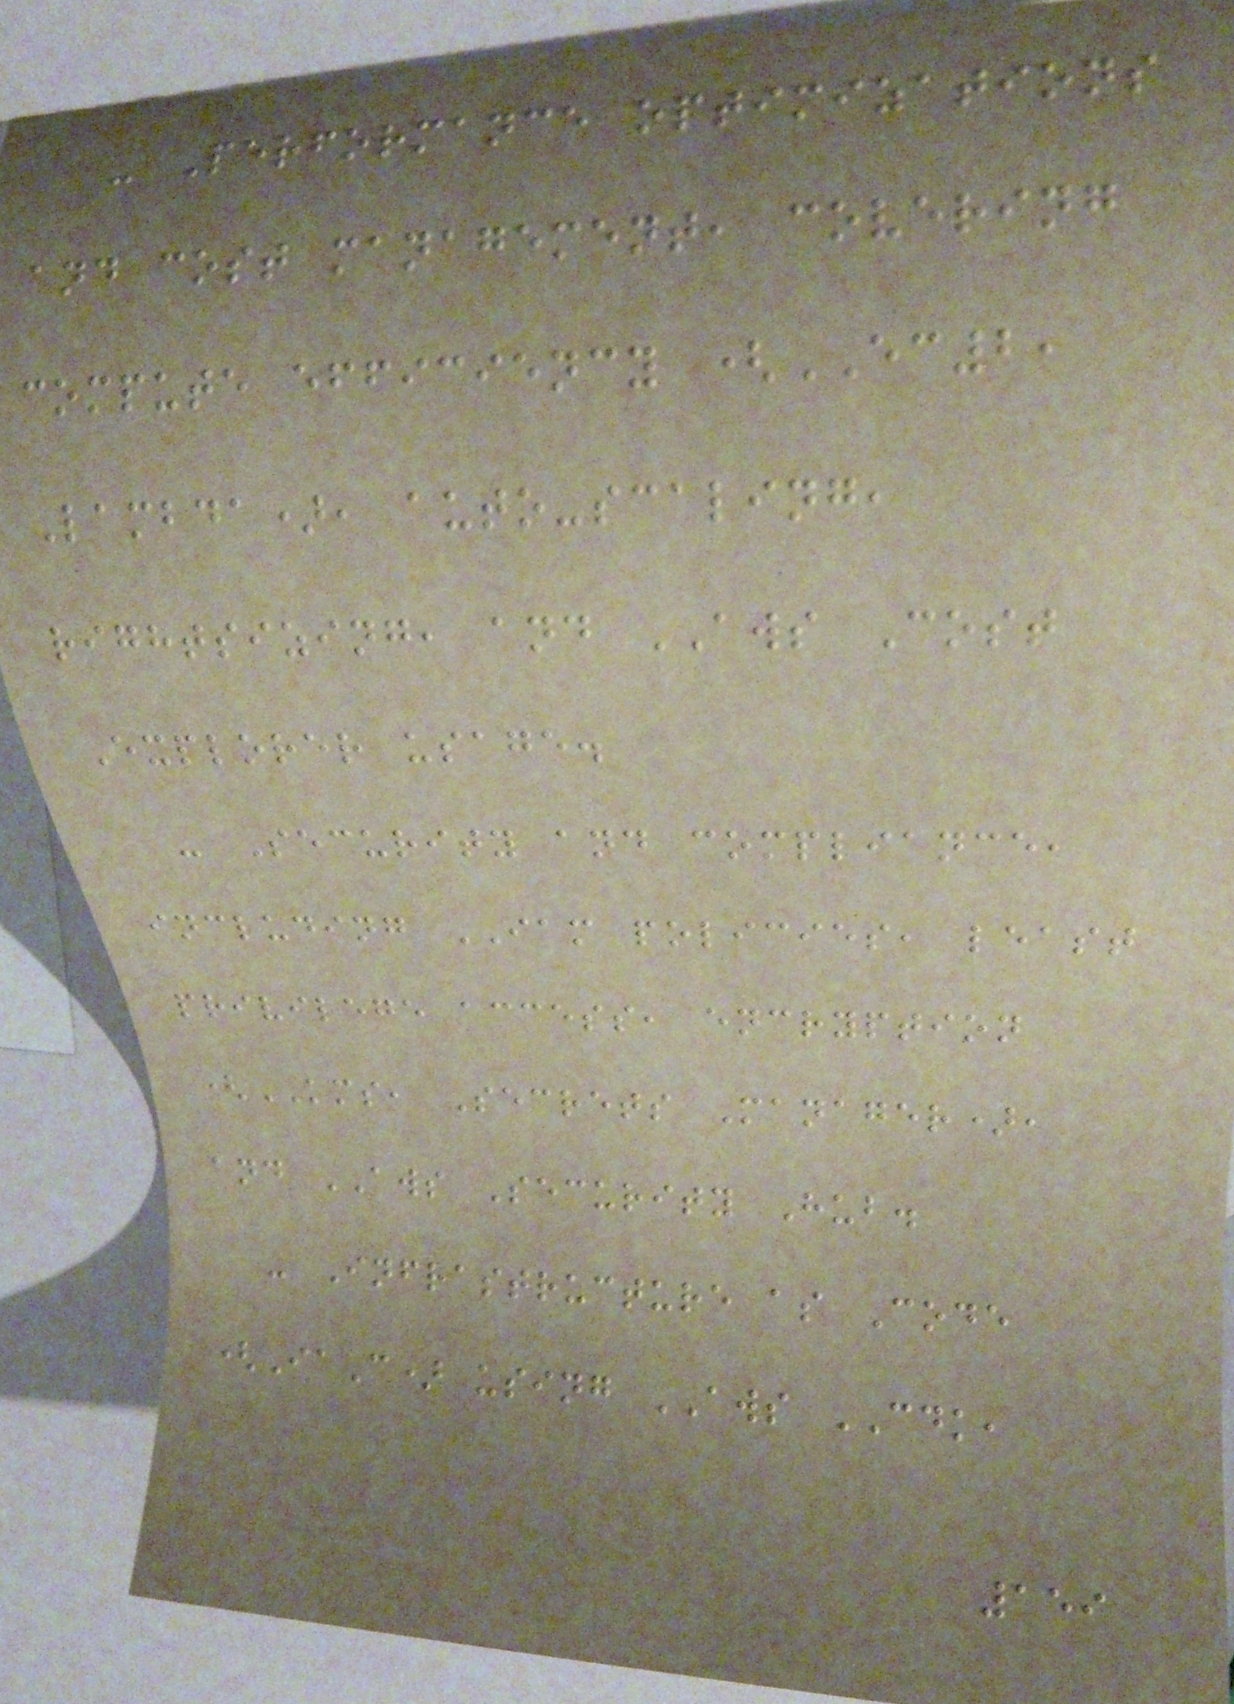- Performance optimizations
and cost management, covering
compute efficiency (EC2,
Lambda), auto-scaling,
rightsizing, and AWS Cost
Explorer usage.
- Security and compliance,
including IAM policies, least
privilege access, encryption
(KMS, Secrets Manager),
and AWS Security Hub.
- Infrastructure as Code
(IaC) using AWS CDK,
159
